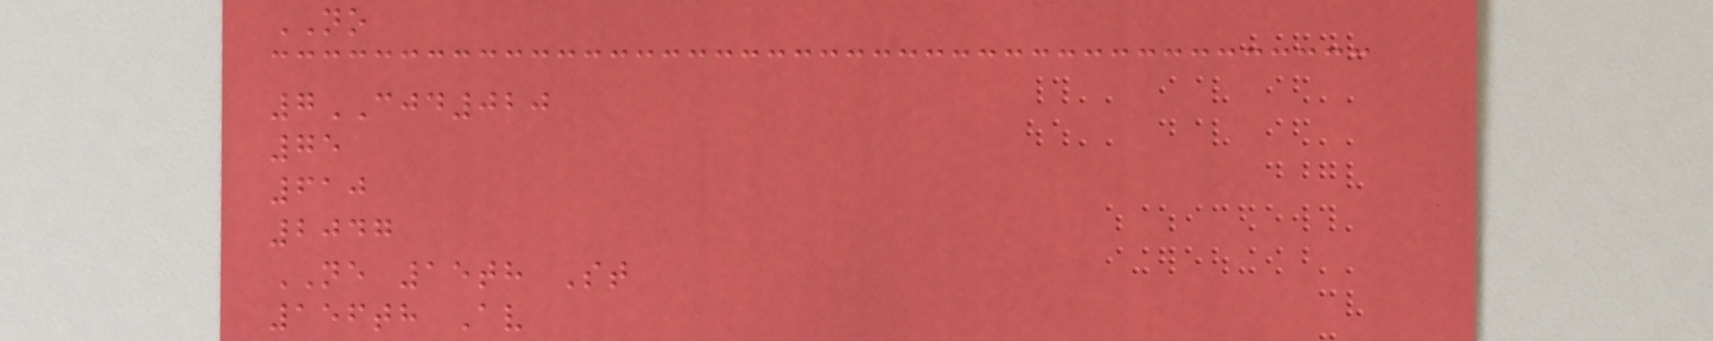NO
7CJD020
75
610
2047
NE 15th St
156th Av
